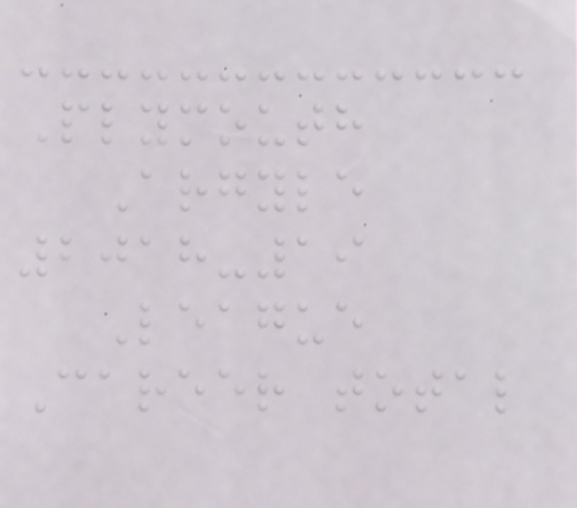Plymouth
Argyle
2018-19
League
Career total
